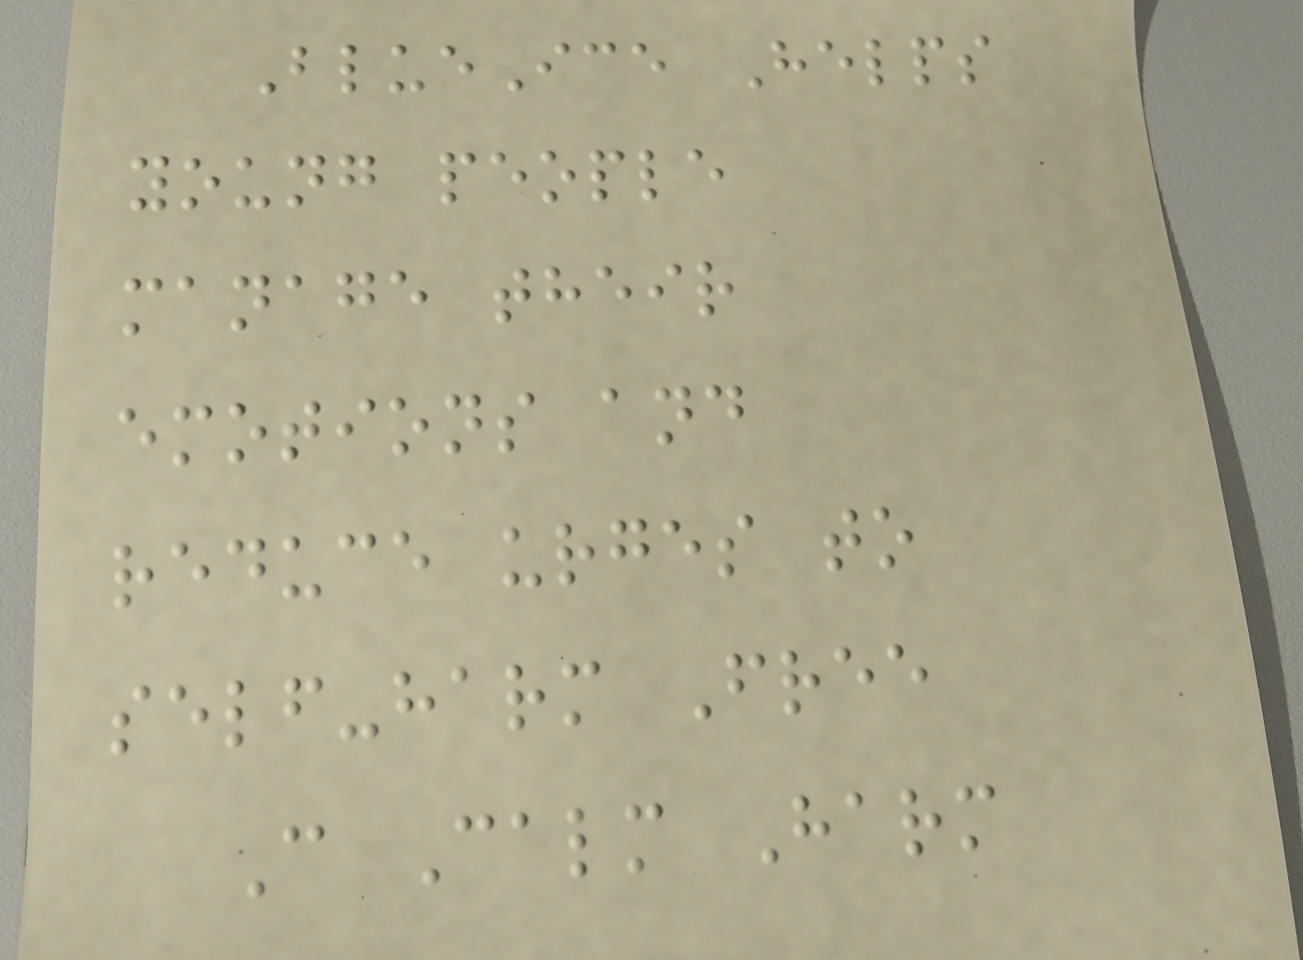BlueIce Helps
young people
manage their
emotions and
reduce urges to
self-harm Free
C Calm Harm
